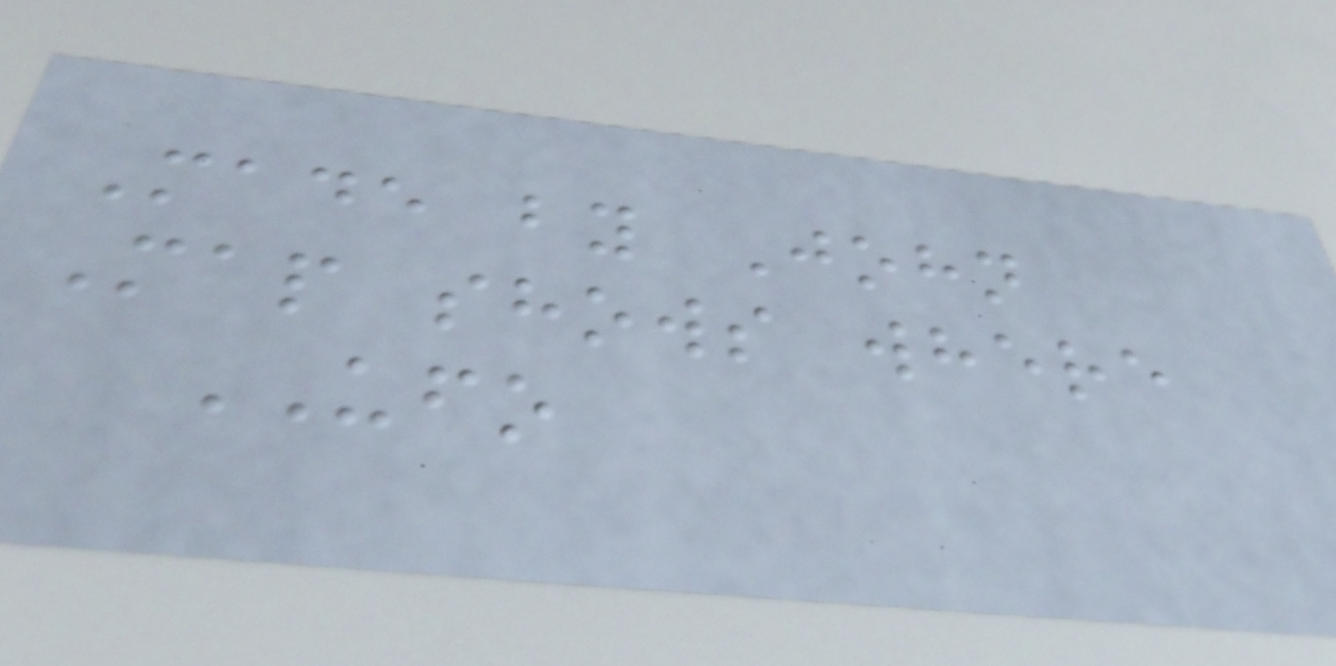Made by John
Map shows where
UFO
